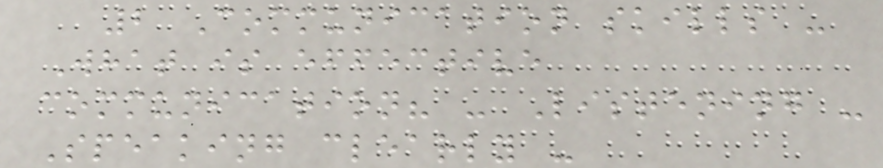2 Communication skills -
What is effective
communication? - Listening -
Speaking clearly -
